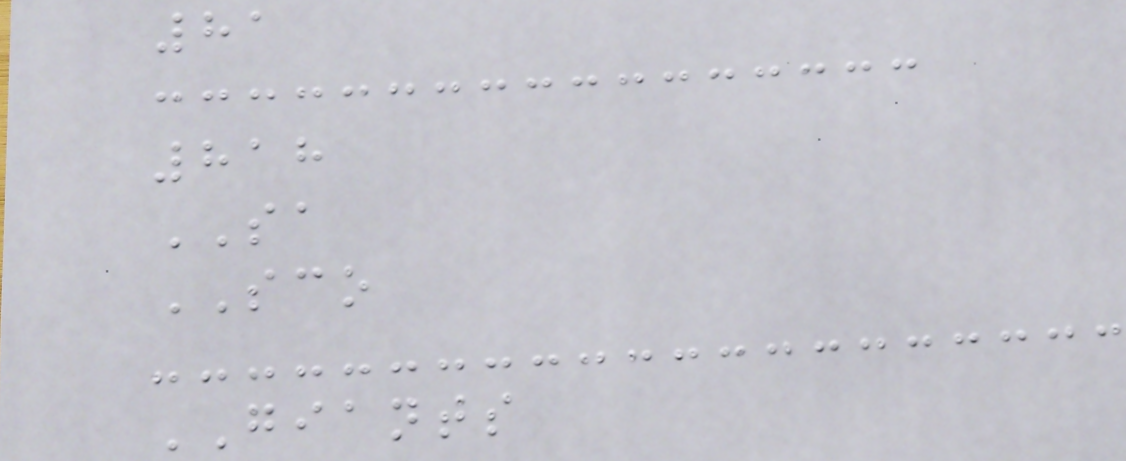81
818
SA
SCO
GIANTS
